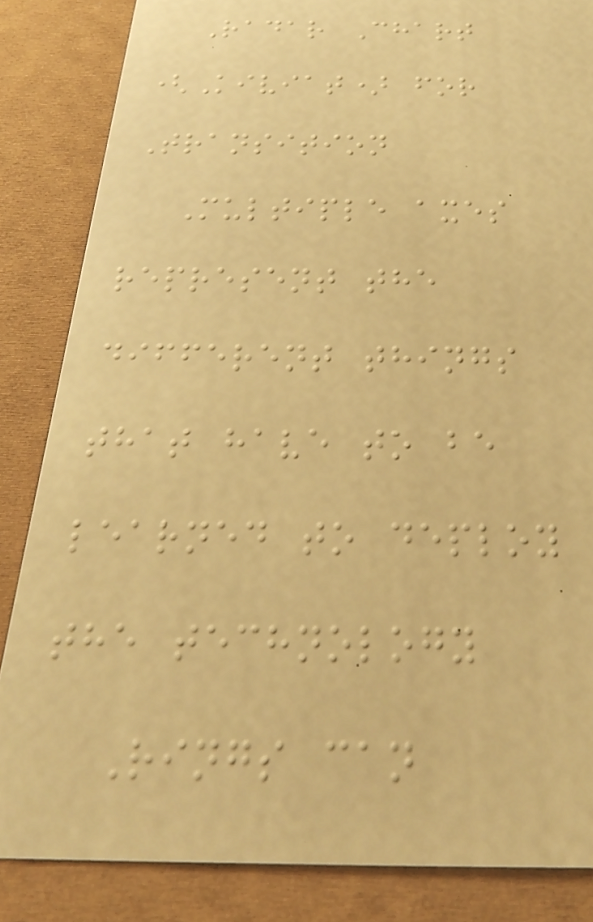Radar Chart
(Kiviat) for
Transition
Multiple axes
represent the
different things
that have to be
learned to deploy
the technology
Rings can
